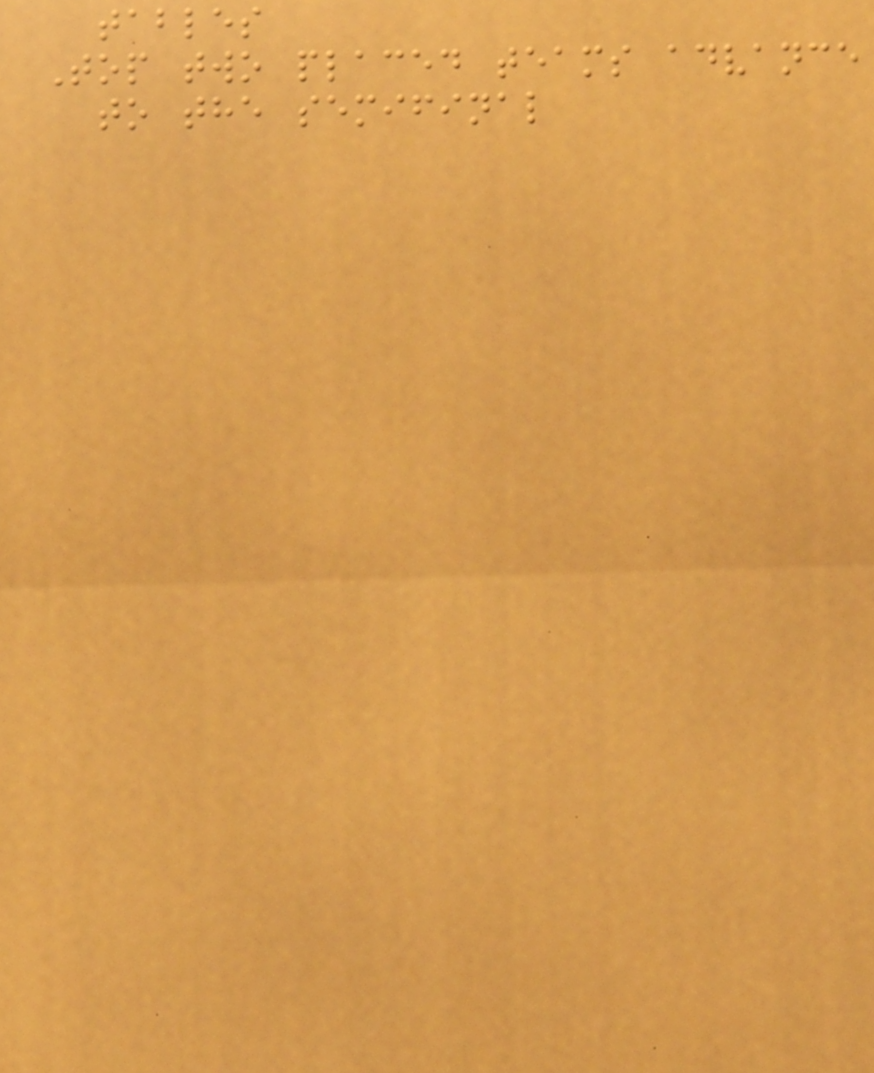tables
Top two placed teams advance
to the semifinal
